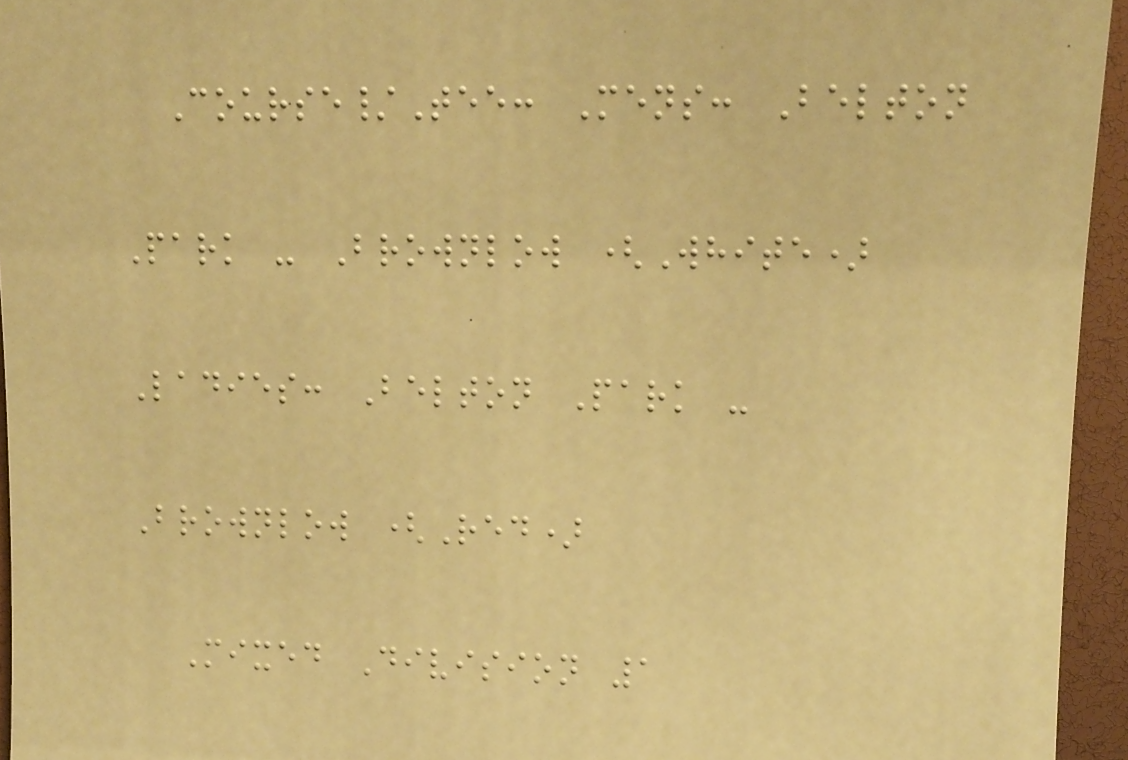Course/Tee: Mens: Belton
Park - Brownlow (White)
Ladies: Belton Park -
Brownlow (Red)
Mixed Division 1
